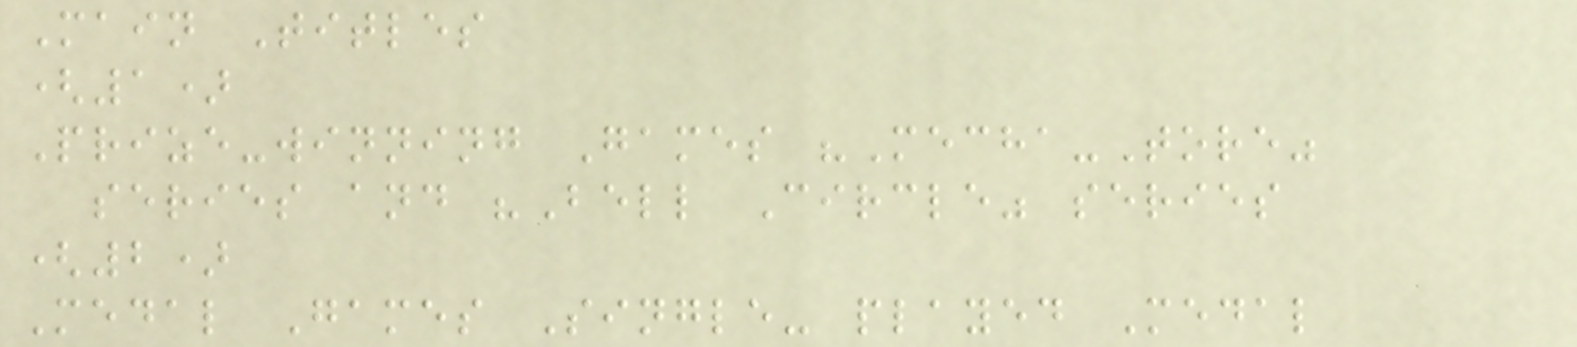Main Titles
(1)
Prize-winning Games "Mecha-Tore"
series and "Bell Circle" series
(2)
Medal Games Single- played Medal
